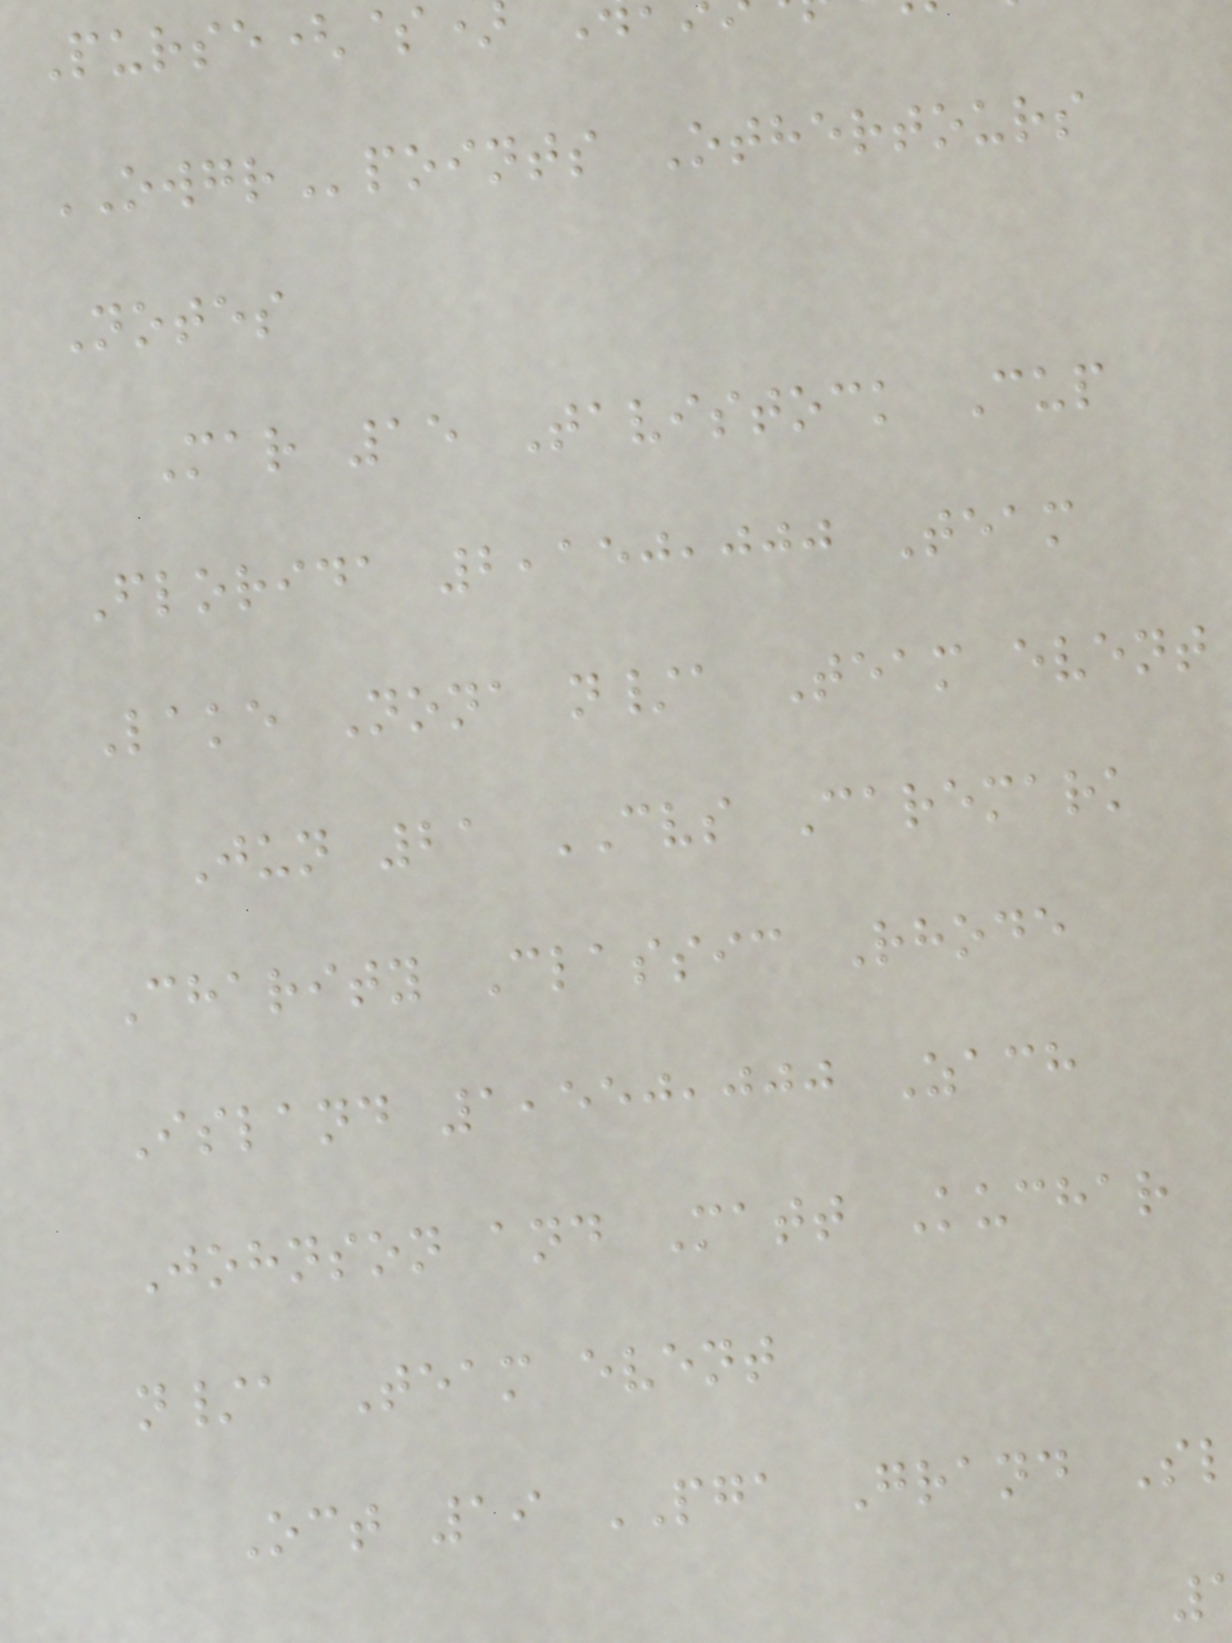Purse($
OWGRpoints Othertours
Notes
Mar 15 Tavistock Cup
Florida 2,150,000 Team
Lake Nona n/a Team event
Jun 21 CVS Caremark
Charity Classic Rhode
Island 1,550,000 Zach
Johnson and Matt Kuchar
n/a Team event
Oct 19 PGA Grand S
